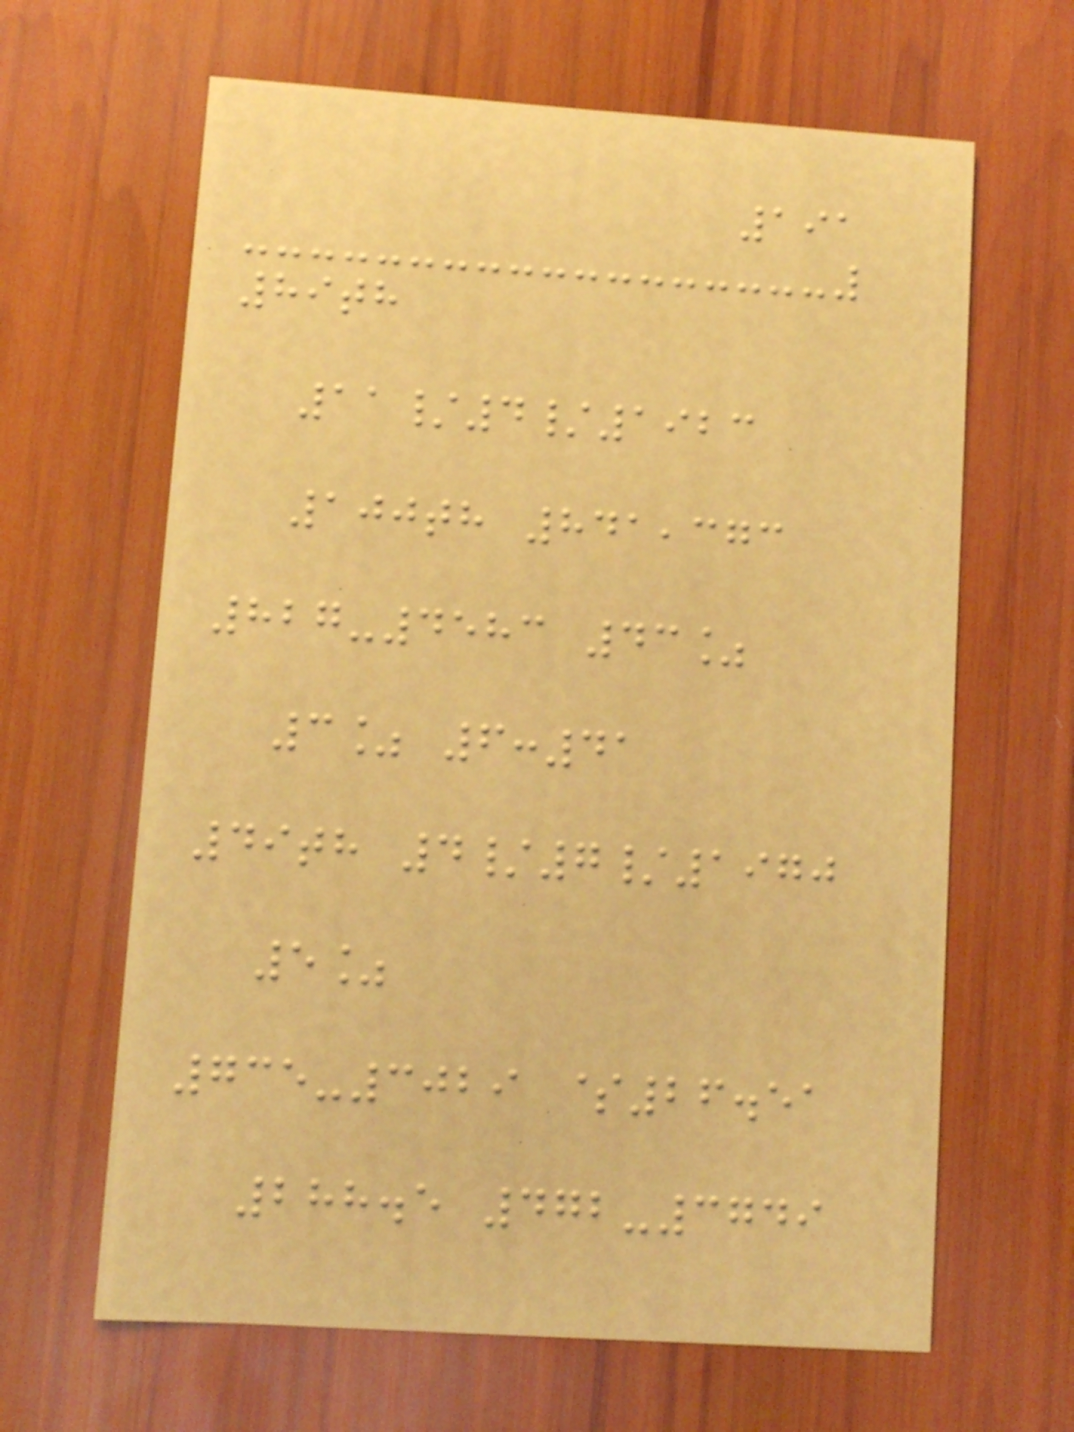191
89th
11/4/1923
100th 841,373
827-4583 43%
3% 6:41
49th 4/7/1970
5%
735-3029 $26.51
288.5 472-3749
